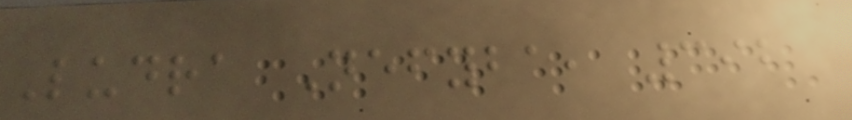Ludra Nefyba, 392
